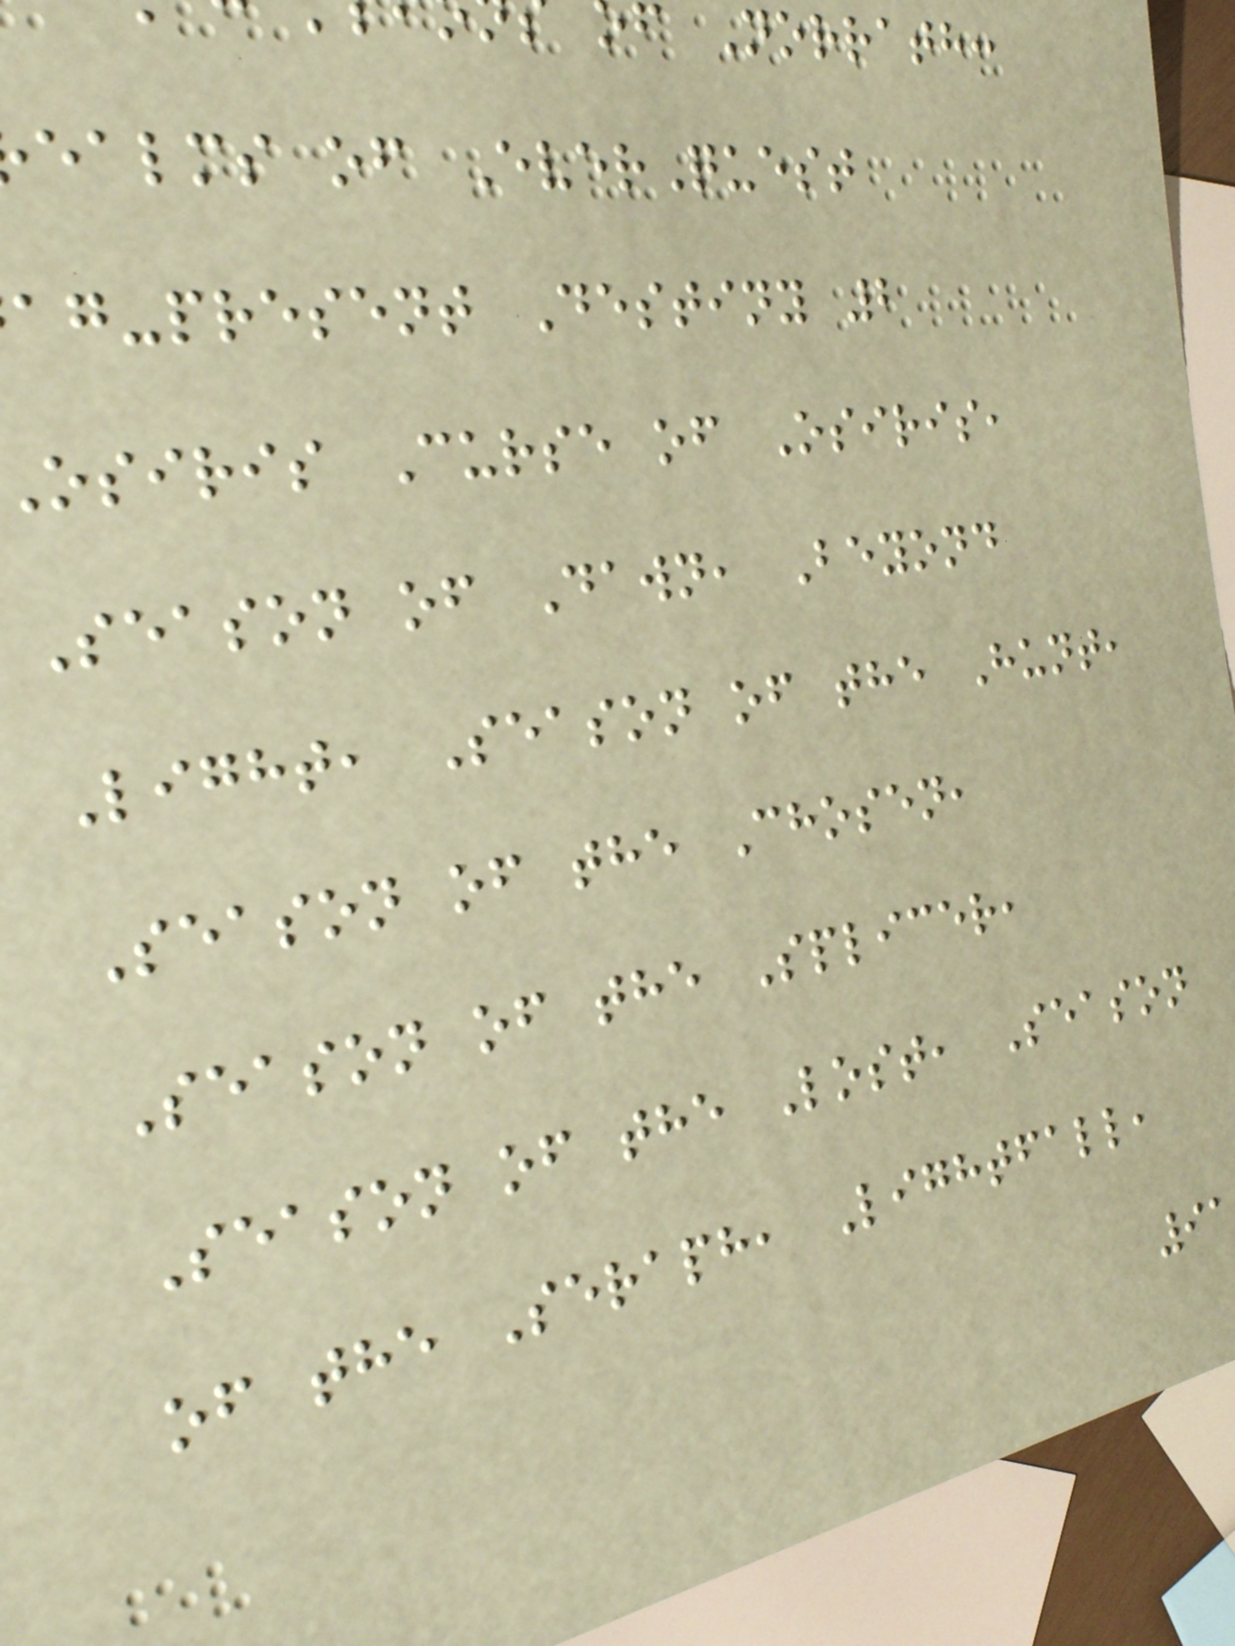f Norrath:
ealms of EverQuest
ag-present Destiny 2
osiris Curse of Osiris,
Season of Dawn, Beyond
Light, Season of the Hunt,
Season of the Chosen,
Season of the Splicer,
Season of the Lost, Season
of the Seraph, Lightfall,
